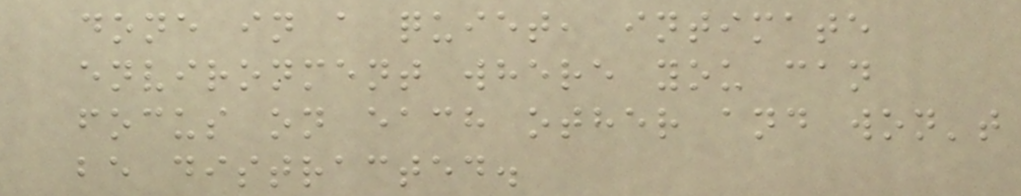done in a quiet, intimate
environment where you can
focus on each other and won't
be distracted.
